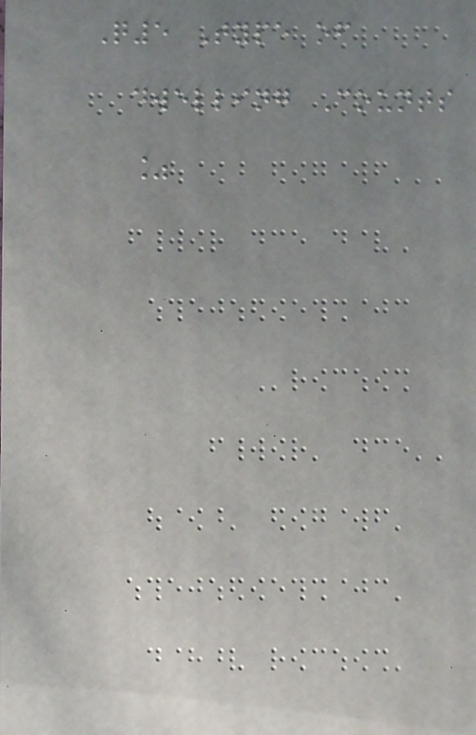Q5 Type of
dwelling Counts
%
